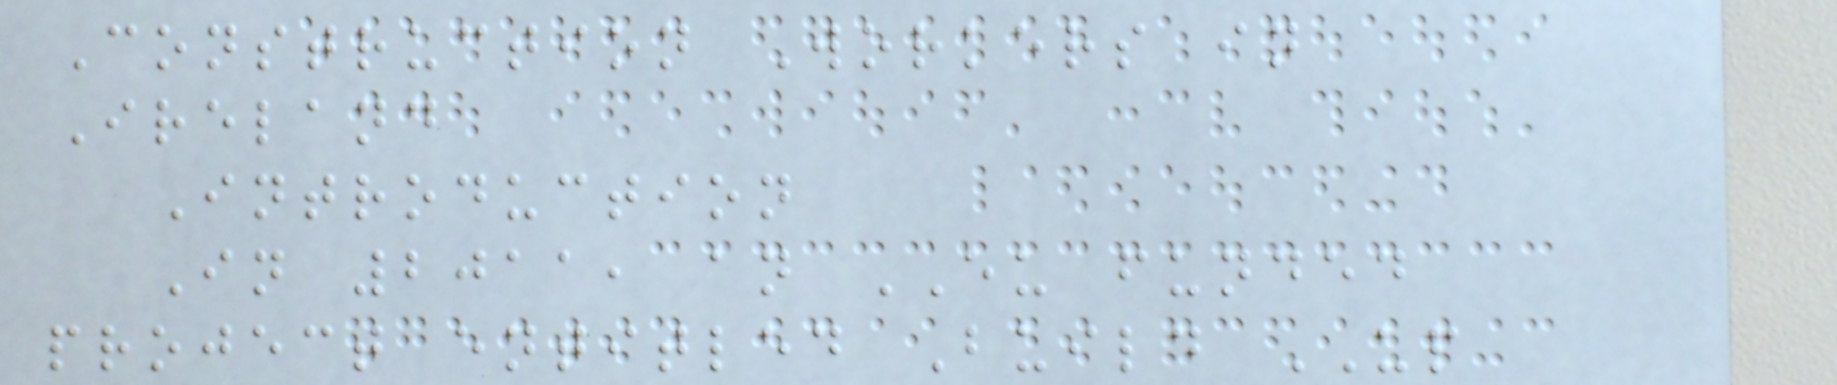Construction Workers in
Ireland
Introduction
In 2011, an EU funded
project entitled Build UP
